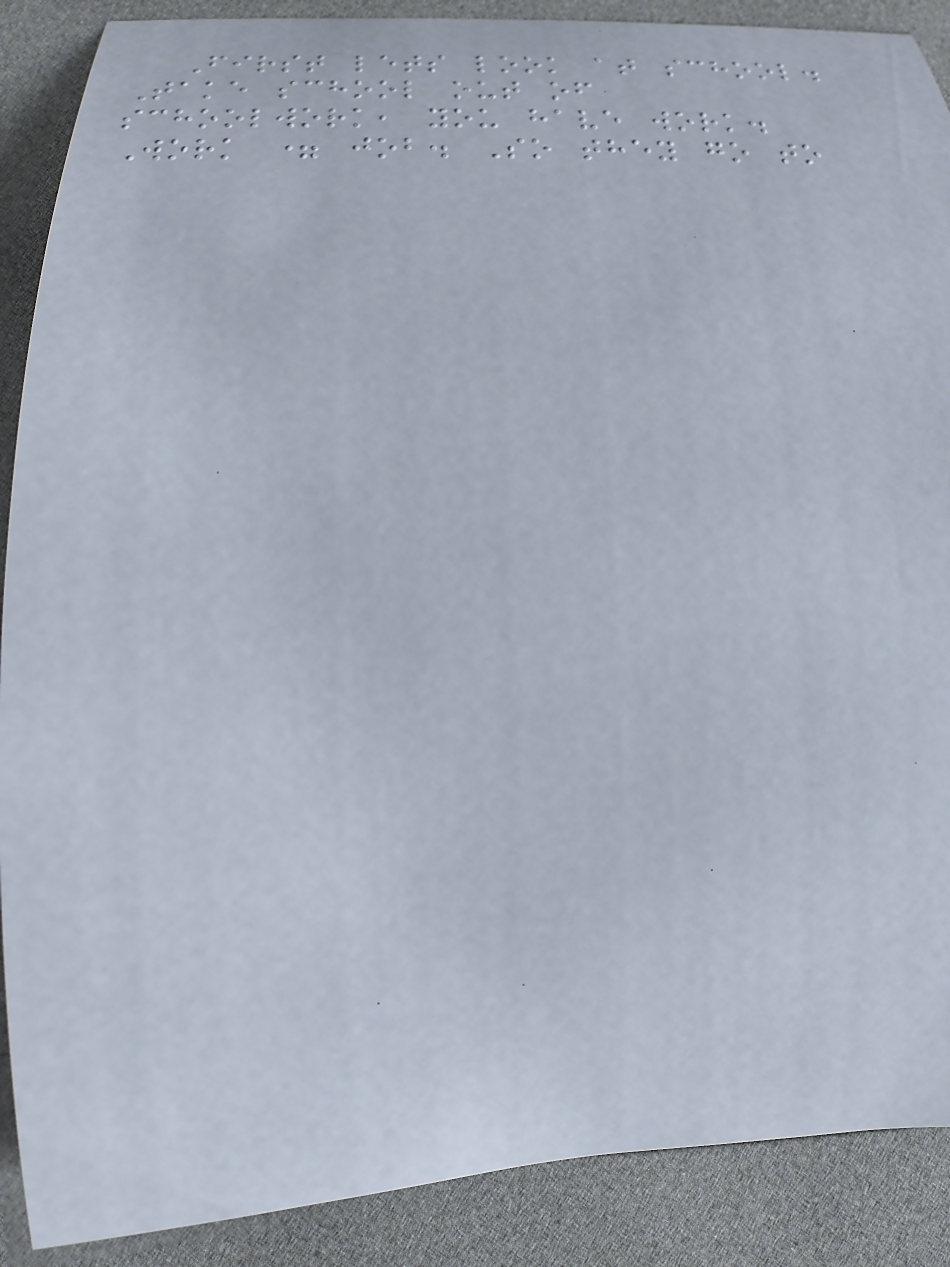First lets look at school.
Take school out of
schoolwork, you have work.
Work = job. So they go to
